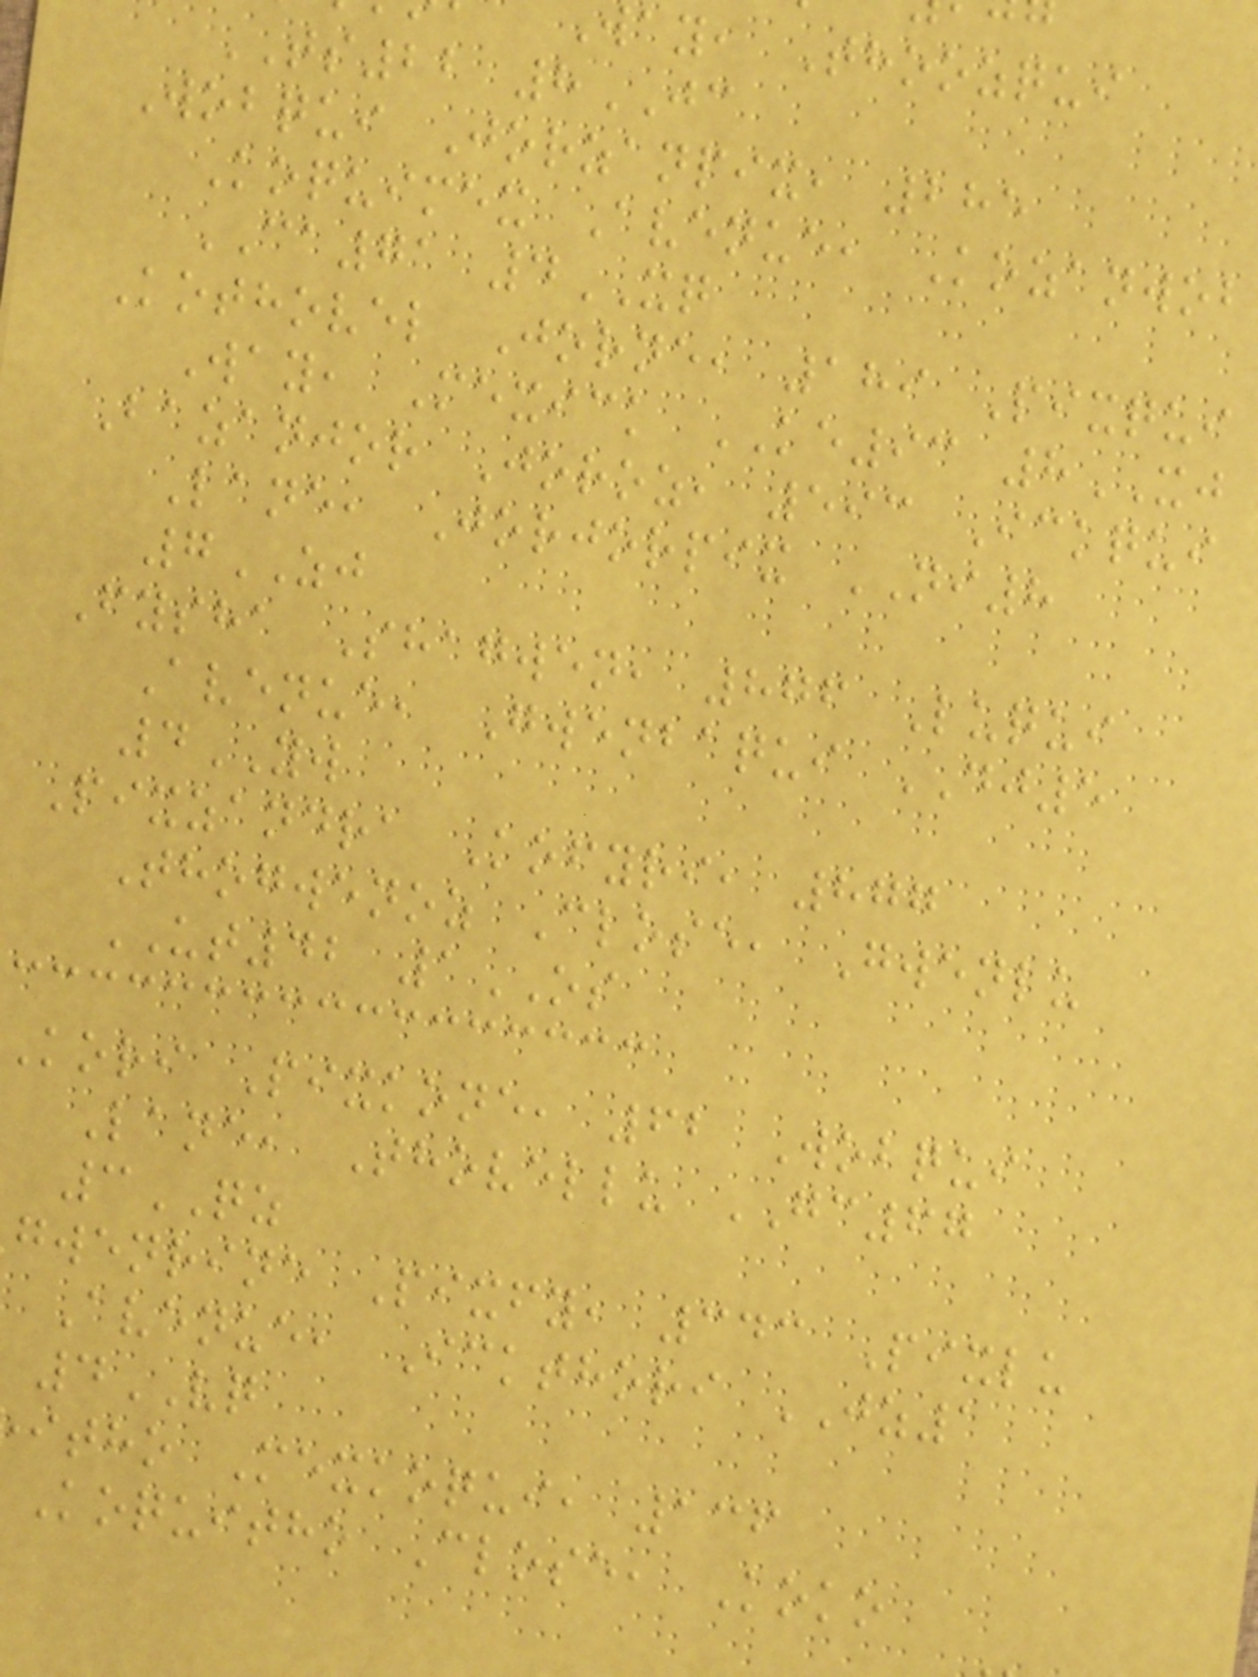way, Thoozqui
TS22 8JC
Wobqui Jorzanpix, 285
Koquimex Avenue, Kozanwob
CA71 4XQ
Kothovel Jorne, 189 Pixqui
Way, Mexick KE93 8XJ
Bazanjor Joroz, 593 Ickqui
Lane, Jorjorpix NI8
7ZJ
Fysha Shagwen, 876 Luqui
Avenue, Gwenbaqui DJ5
4YW
Pixzandra Kofyri, 877
Thogwenoz Close, Gwenlu
UT42 1OS
Kori Pixkone, 62 Wobqui
Lane, Thovellu GC67
3QZ
gwenrine Pixfy, 343 Pixlu
Avenue, Ickthori JZ1
4VQ
itho Mexkoqui, 136
Koquitho Close, Koko
